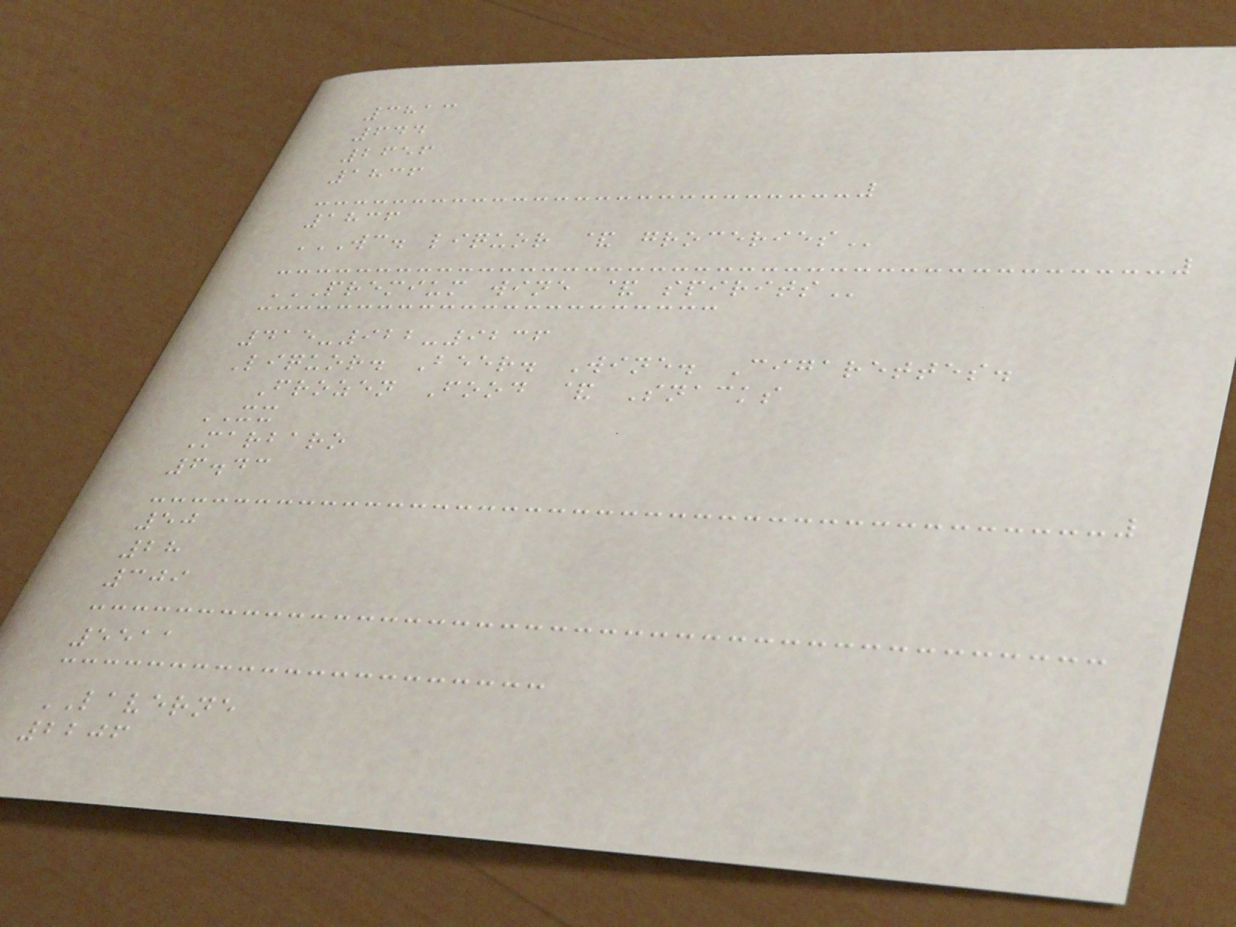3813
644
2656
1836
1836
WC. LIQUOR & GROCERIES
PREMIUM WINE & SPIRITS
415-922-9236
Liquor. Beer. Wine. Cigarettes.
Frozen Food & Snacks
XX
Marbaro
6.43
50
28
309
5511
LAVERNE
2206
